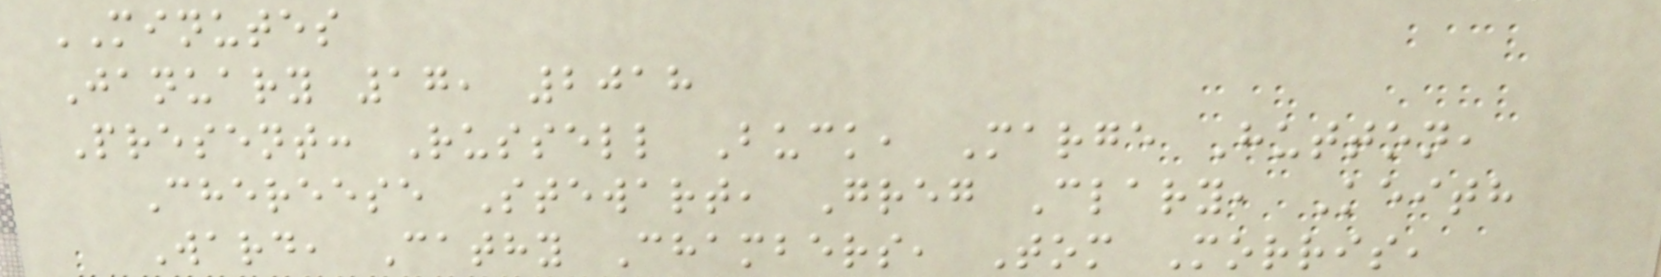MINUTES
January 17, 2018
Present: Russell Buck, Marge Hutton,
Chereese Stewart, Greg Clary, Keith
Ward, Cathy Chambers, Tom Morris,
